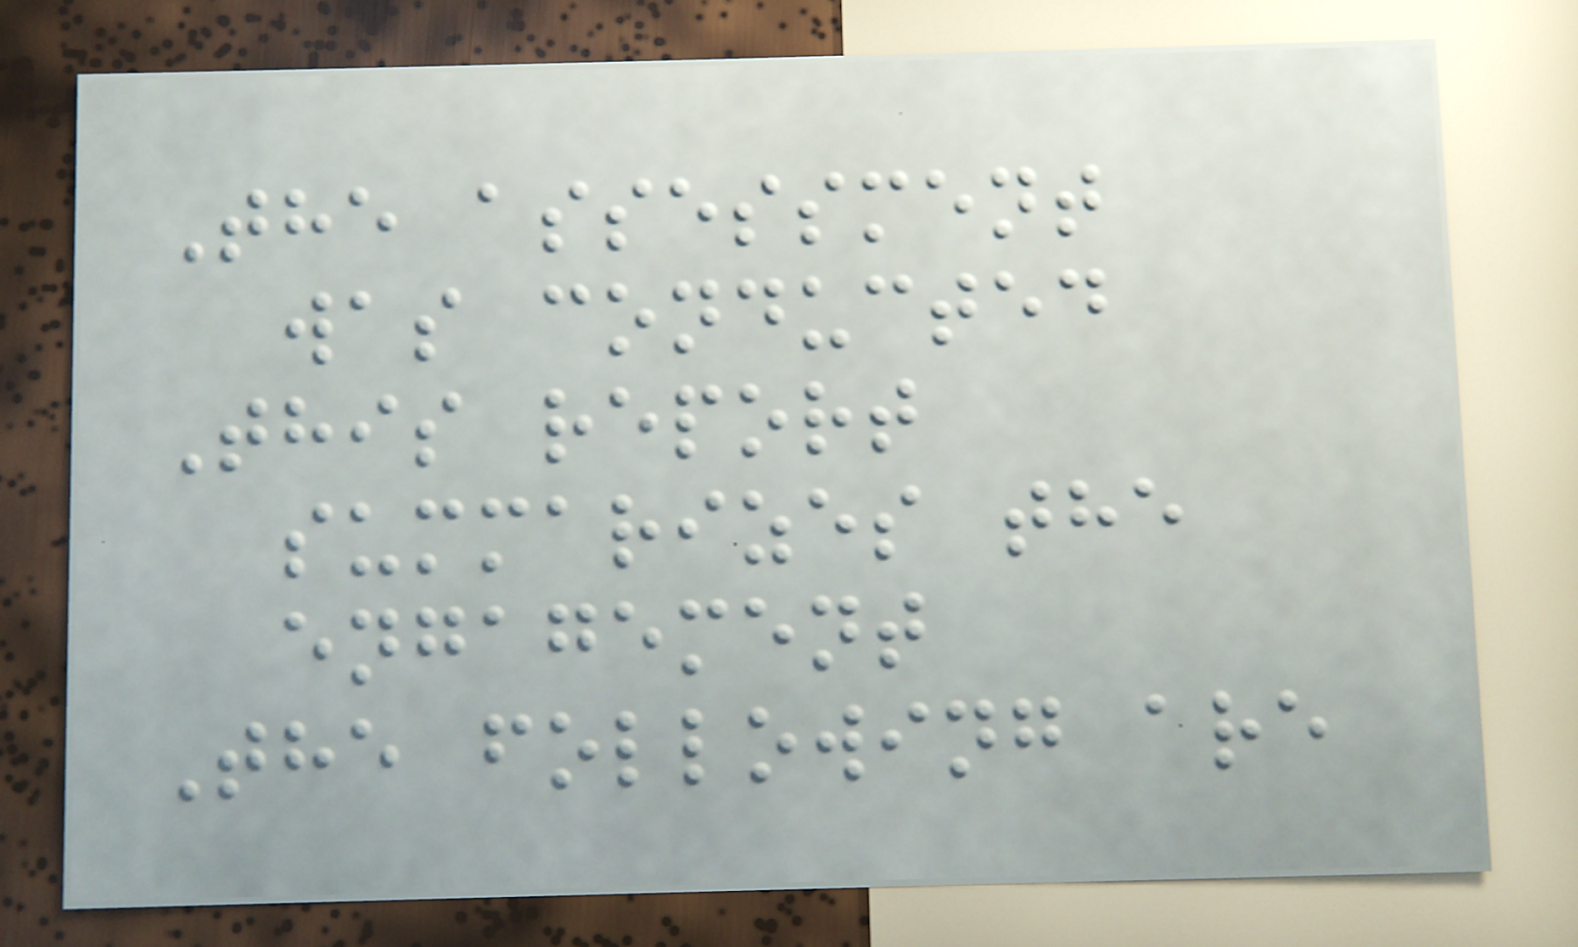The assessment
was conducted
This report
summarizes the
engagement
The following are
